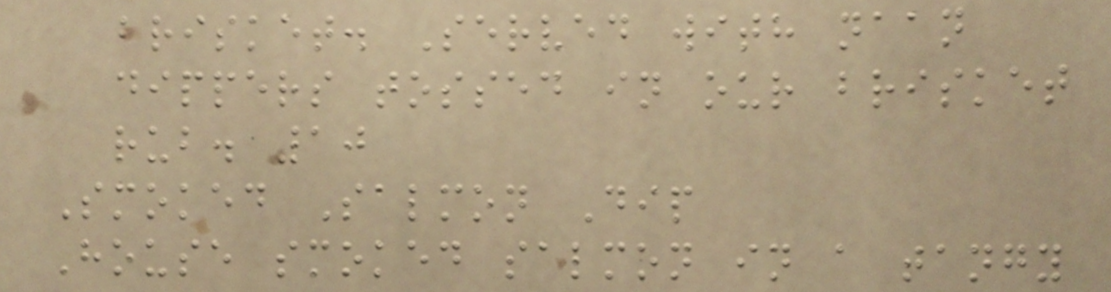brisket. Served with naan
dippers tossed in our brisket
rub. 10
Smoked Salmon Dip
House smoked salmon in a tangy
